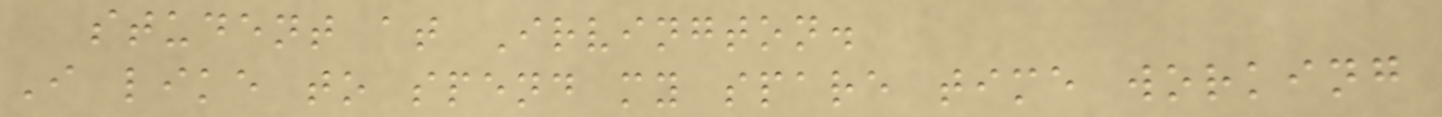student at Irvington.
I like to spend my spare time working
